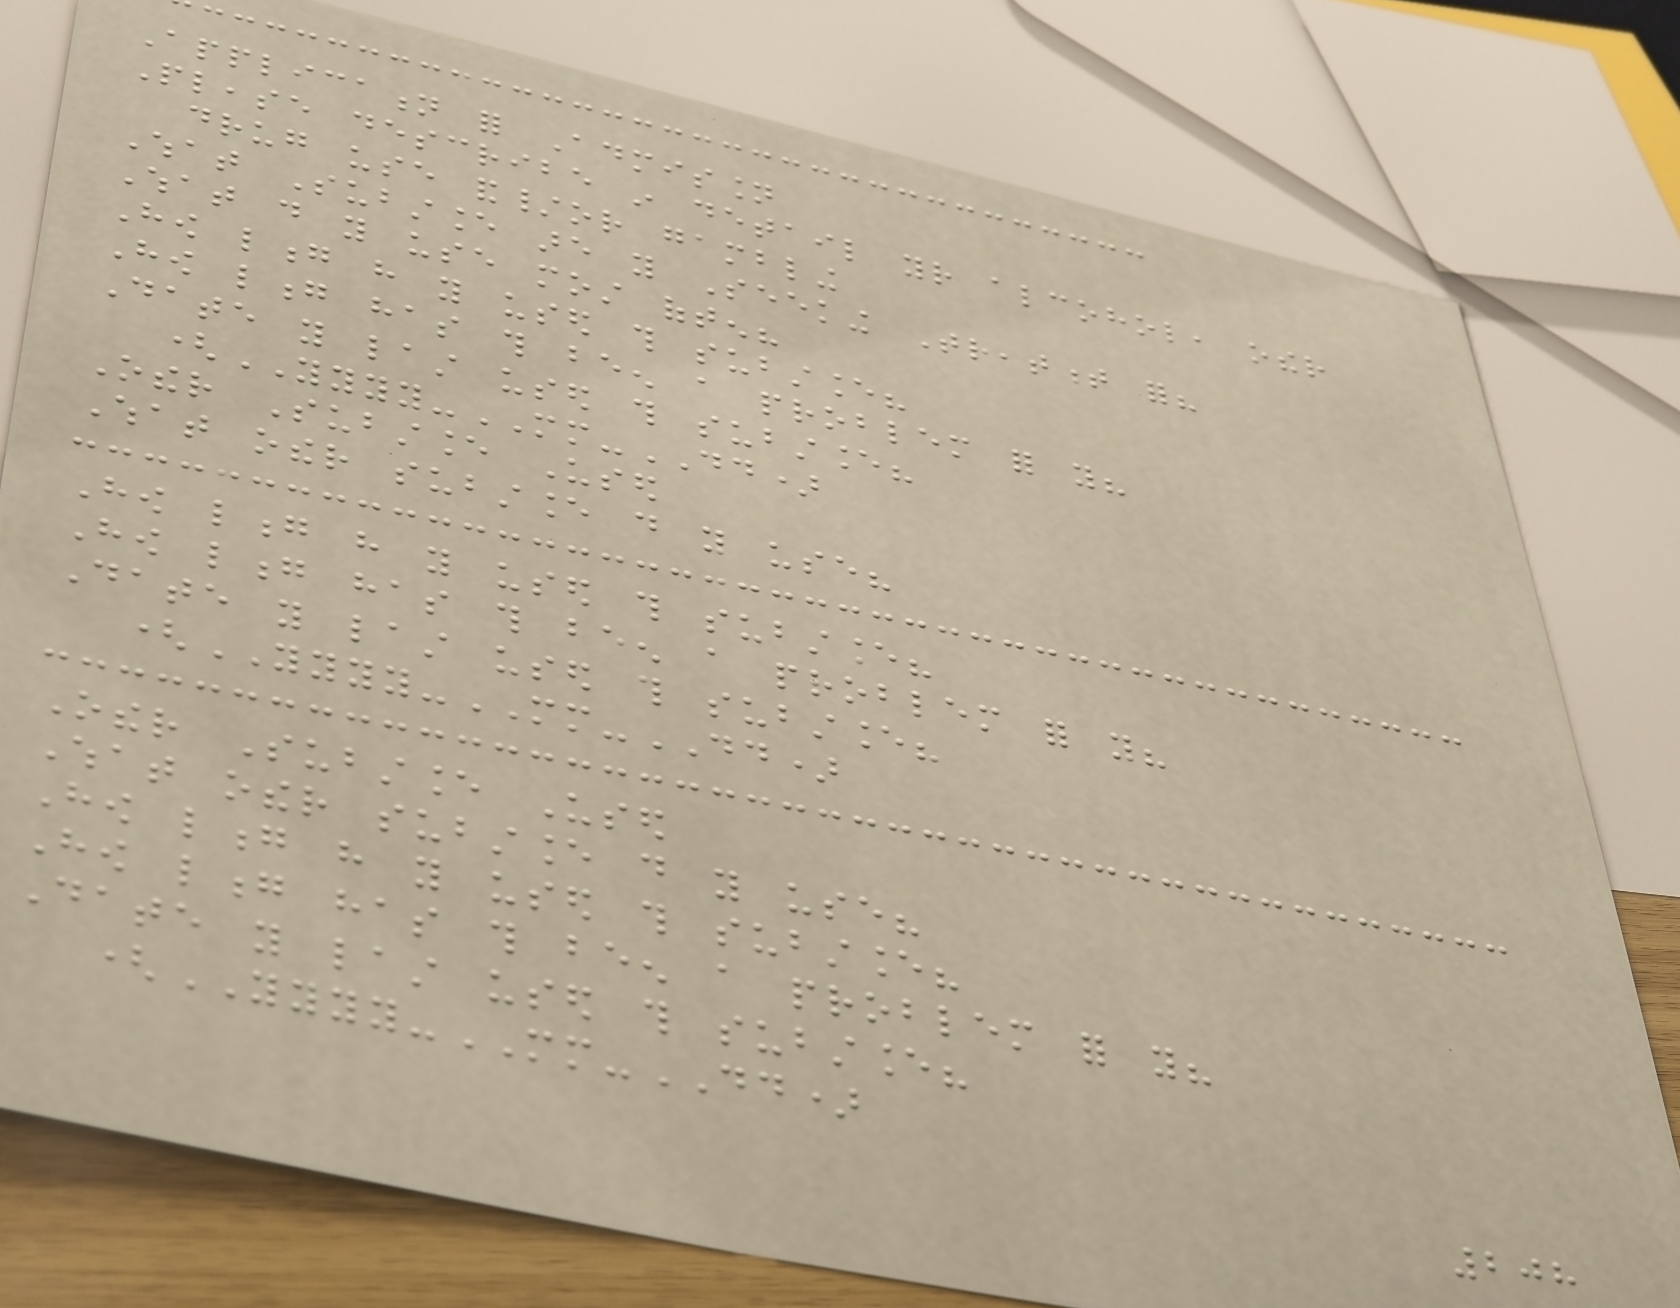Application for Admission
Please describe in detail your alcohol, other
drug use and/or gambling
What Substance are you Seeking Treatment for?
What do you use most often?
How long have you used this substance?
How long has this been a problem for you?
Date you last used this substance?
(YYYY-MM-DD)
Other Substance Used
What other substance do you use?
How long have you used this substance?
How long has this been a problem for you?
Date you last used this substance?
(YYYY-MM-DD)
Other Substance Used
What other substance do you use?
How long have you used this substance?
How long has this been a problem for you?
Date you last used this substance?
(YYYY-MM-DD)
208
